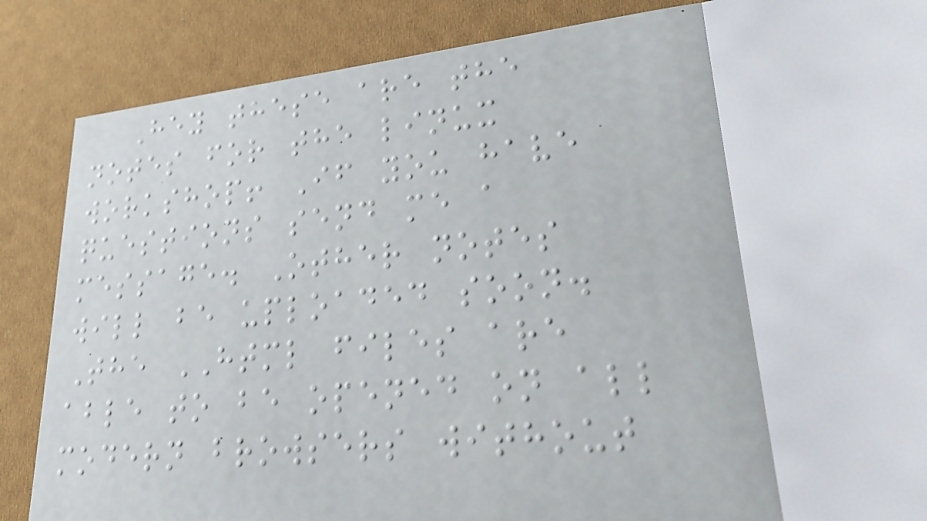Hey these are the
notes for the linux
workshop! If you have
questions send me a
message. Other notes
will be uploaded soon.
The HTML files are
able to be opened on all
modern browsers without
